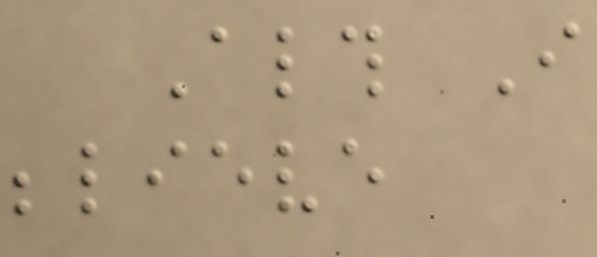Although I
believe
